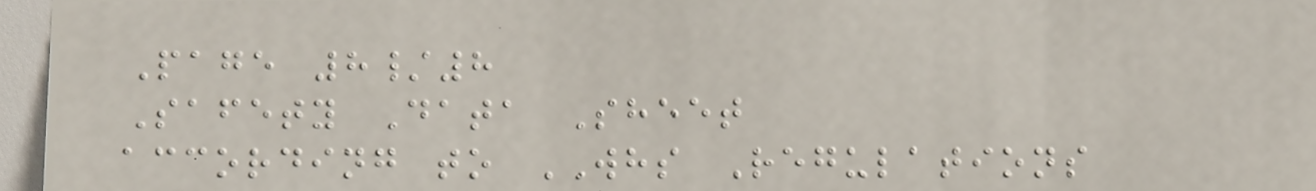Page 8/8
Safety Data Sheet
according to WHS Regulations
